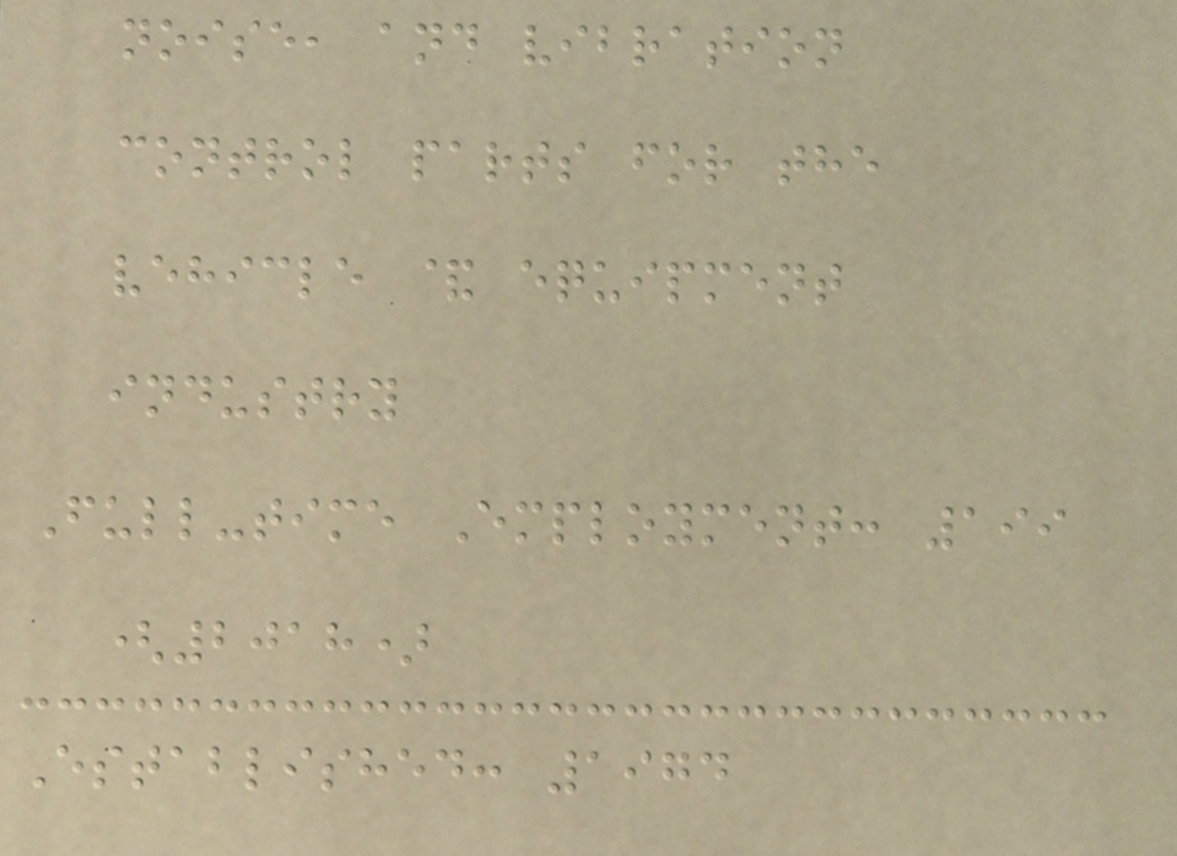noise, and vibration
control parts for the
vehicle & equipment
industry
Full-time Employment: 199
(2018)
Established: 1974
